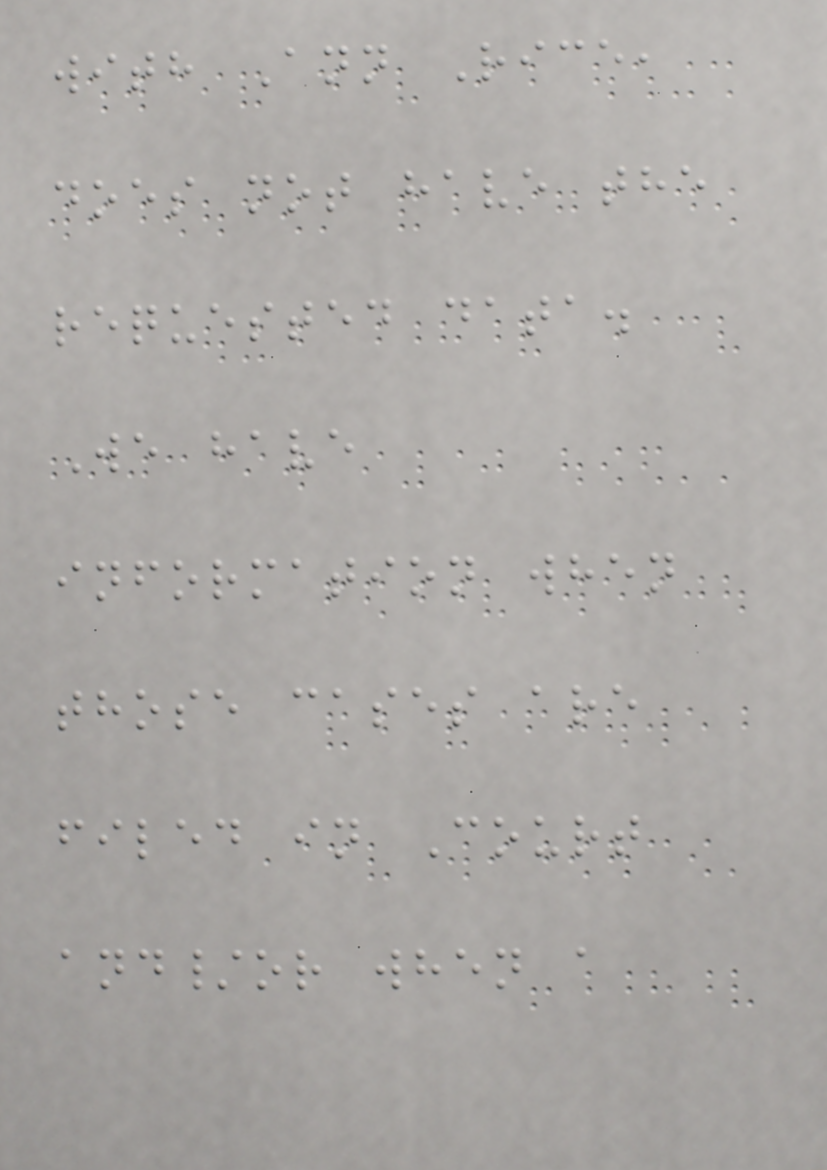with Ann Rice,
does not have the
requested data.
We have
information when
those cases are
filed in Court
and/or when a
